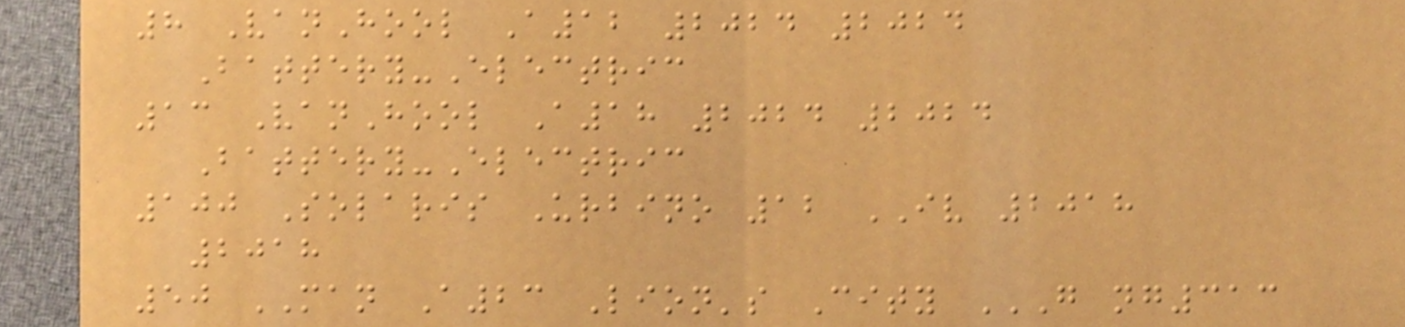8 VanHool A12 2024 2024
Battery-Electric
13 VanHool A18 2024 2024
Battery-Electric
100 Solaris Urbino 12 IV 2018
2018
50 MAN A23 Lion's City G NG313
